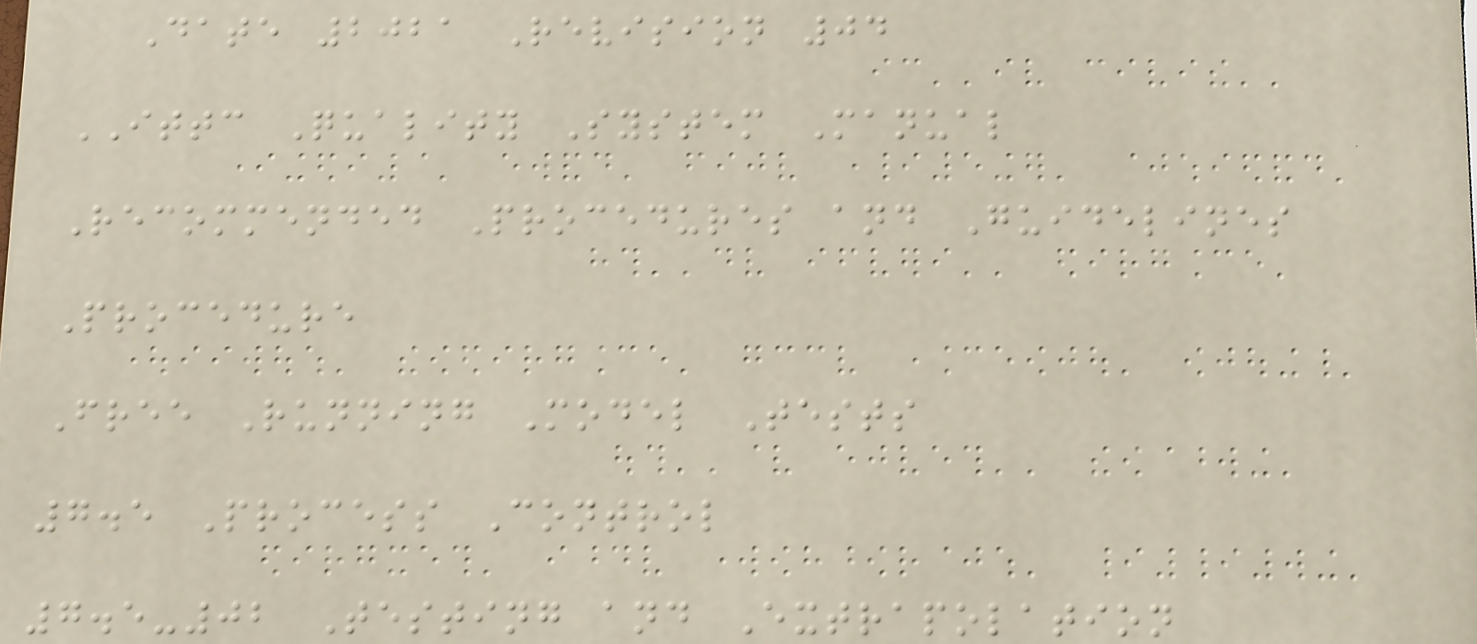Date 2021 Revision 04
ITTC Quality System Manual
Recommended Procedures and Guidelines
Procedure
Free Running Model Tests
7.5 Process Control
7.5-02 Testing and Extrapolation
